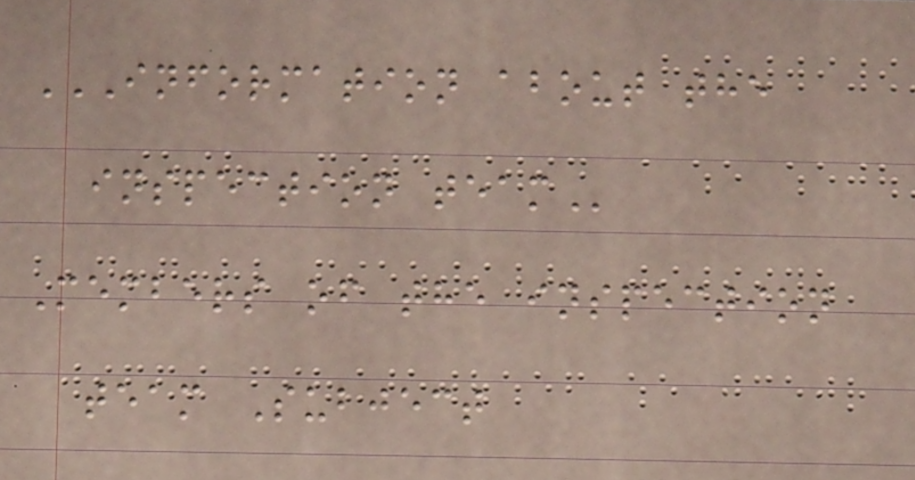INFORMATION ABOUT THE
INSPECTION TEAM
Members of the inspection
team Subject
